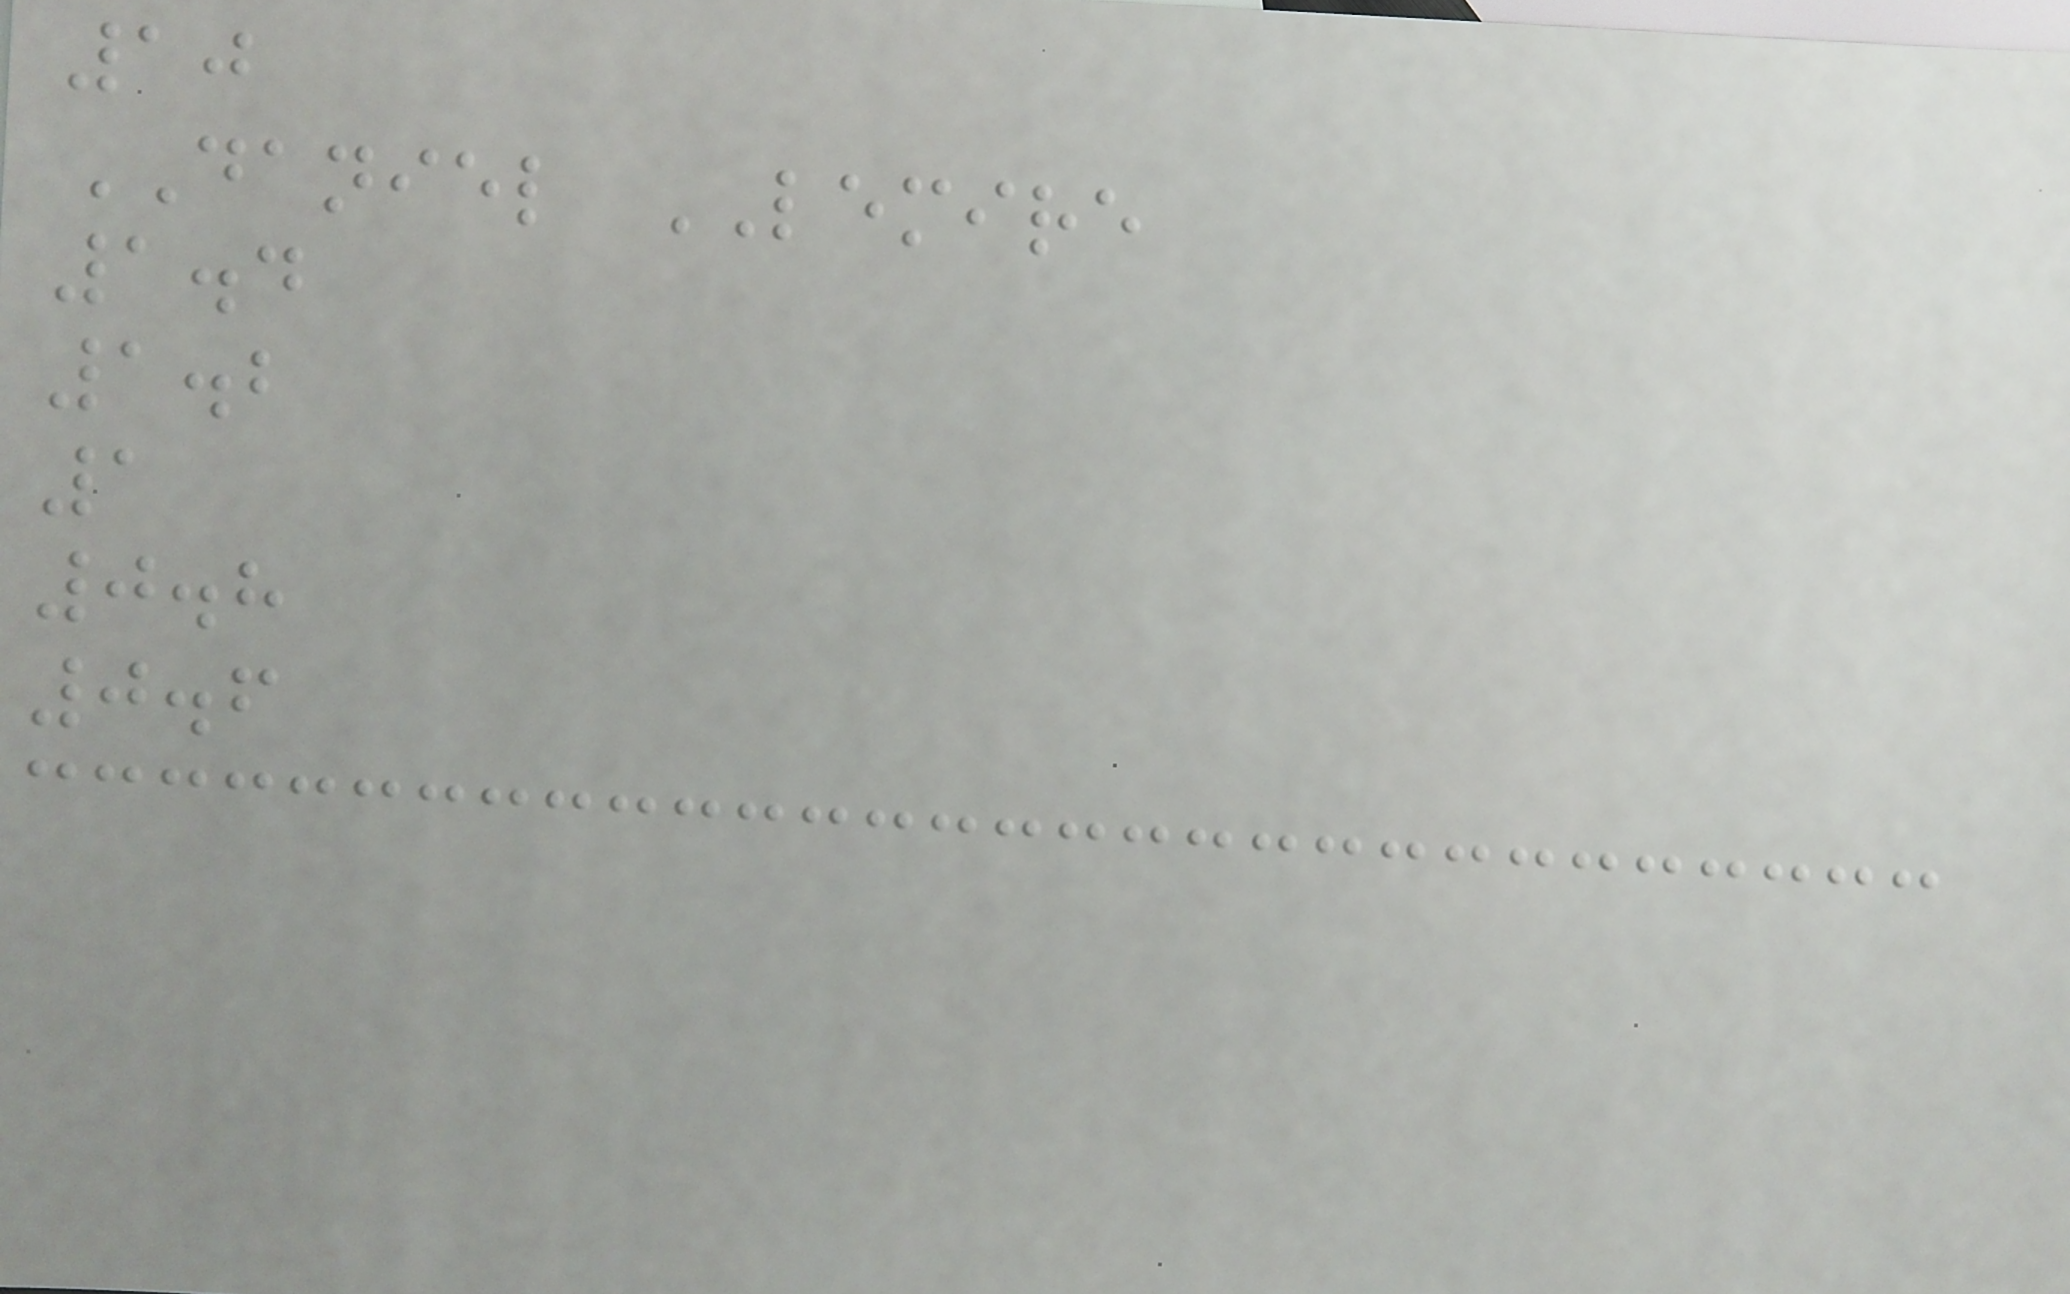10
DANIEL LEMIRE
1.4
1.2
1
0.8
0.6
